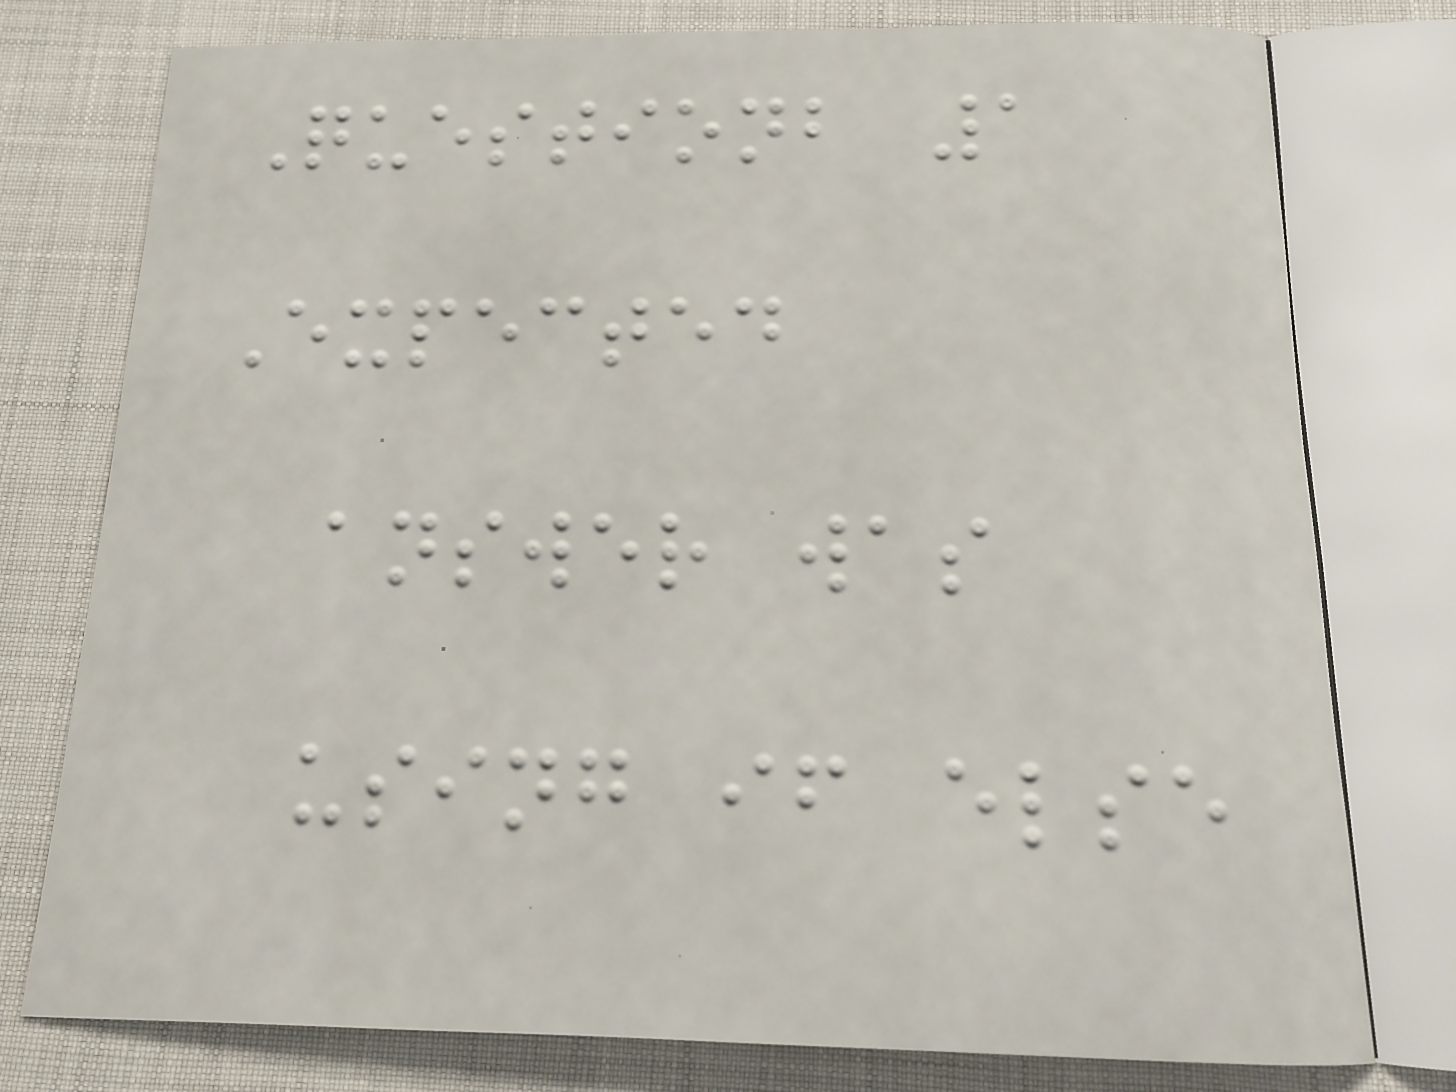Questionb 1
Expected
answer was
using if else
